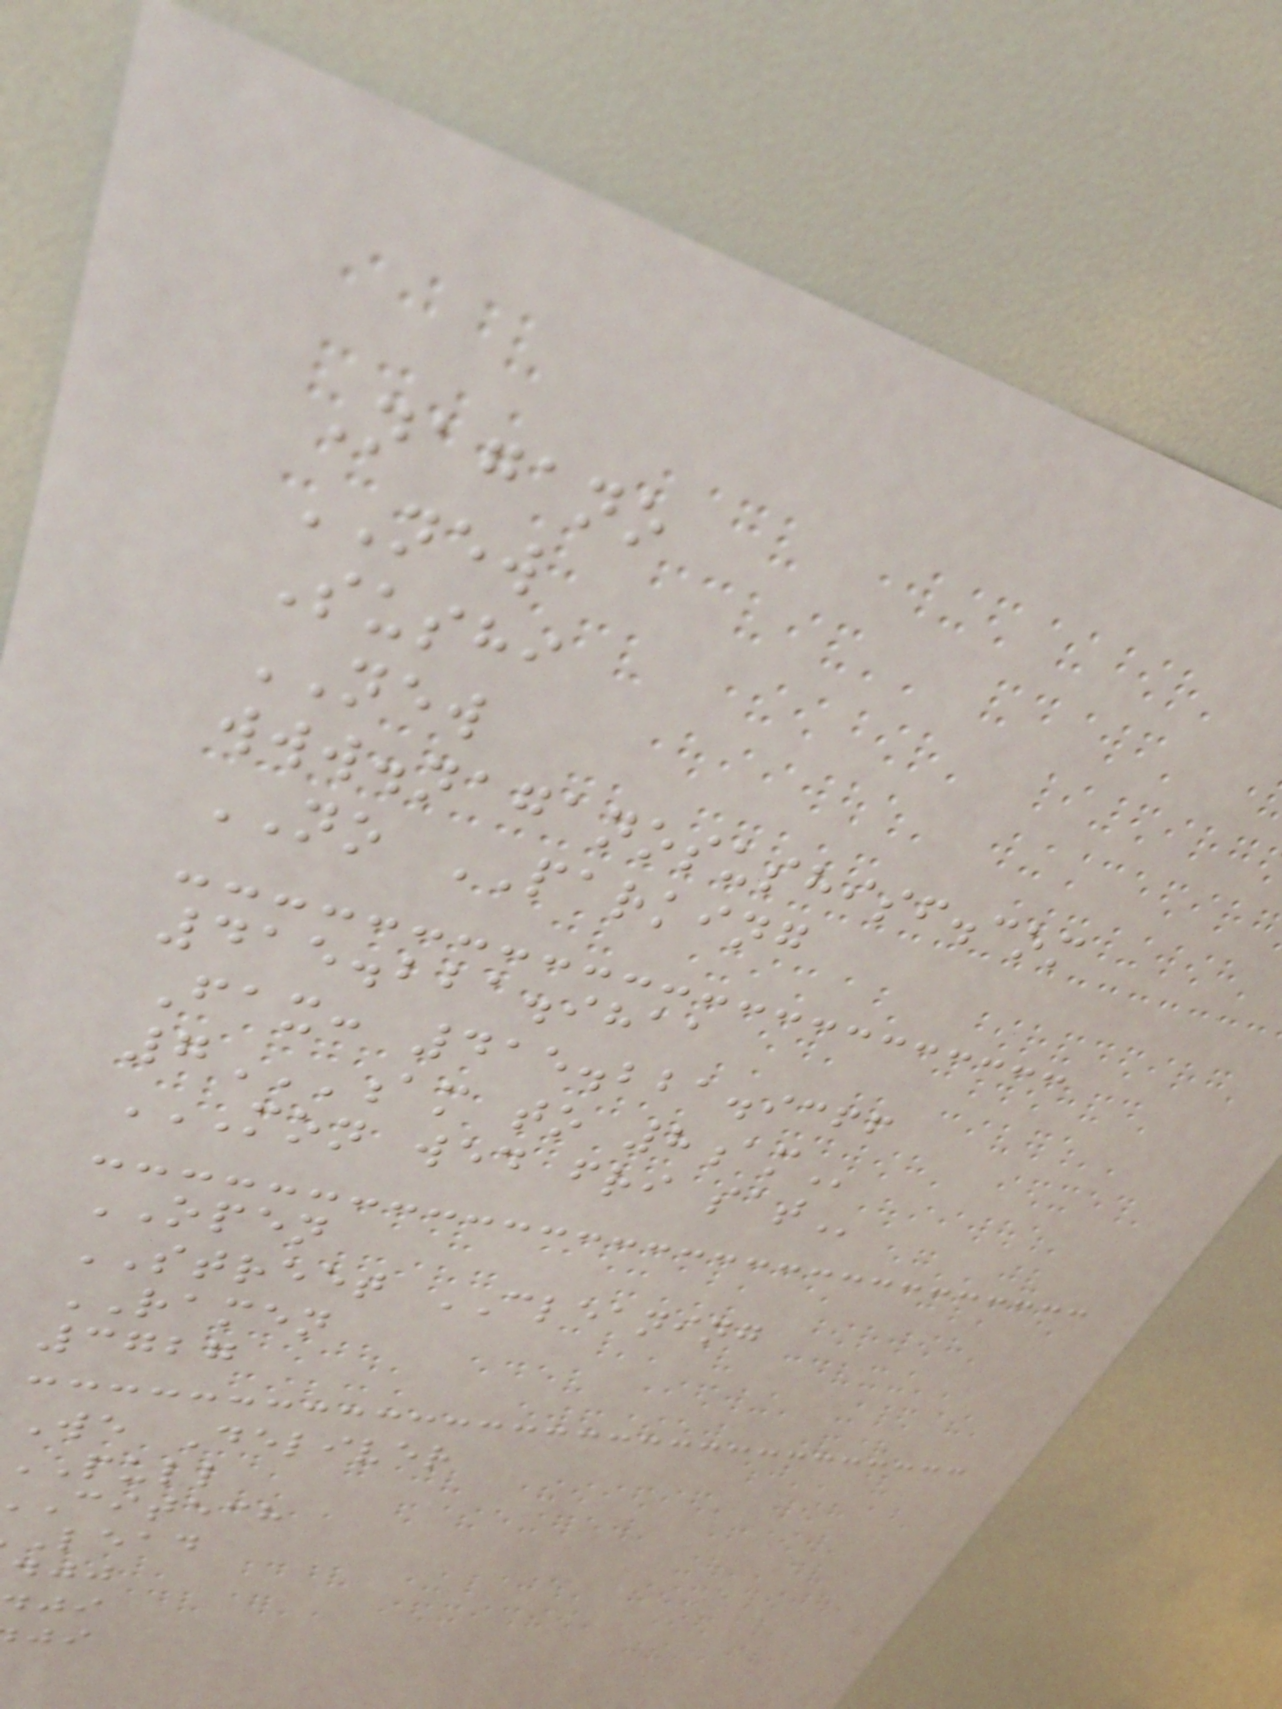Nagano
NEW
Sushi
NEW
www.naganosushisf.com
NO PARKING
415.221.9811
Fax: 415.221.9366
7AM TO 8AM
MON WED FRI SAT
OPEN
STREET CLEANING
RAMEN
3727
We Deliver
PULL
citech
lead
